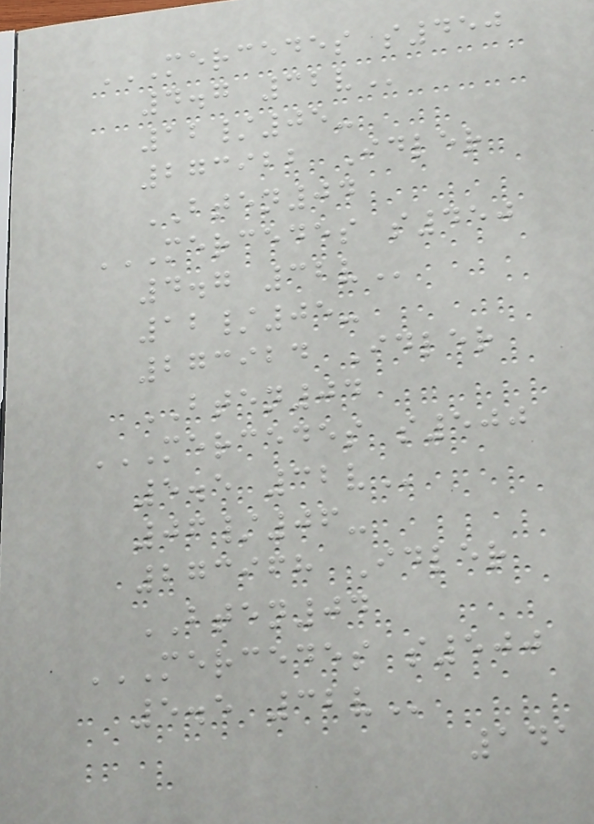MERCEDES S450
4.7 32V
12/05-
273922 Idler
BTEN04
MERCEDES S450
4.7 32V
12/05-
273924 Idler
BTEN04
MERCEDES S500
5.5 32V
06/06-
273968 Idler
BTEN04
MERCEDES S500
5.5 32V
141
